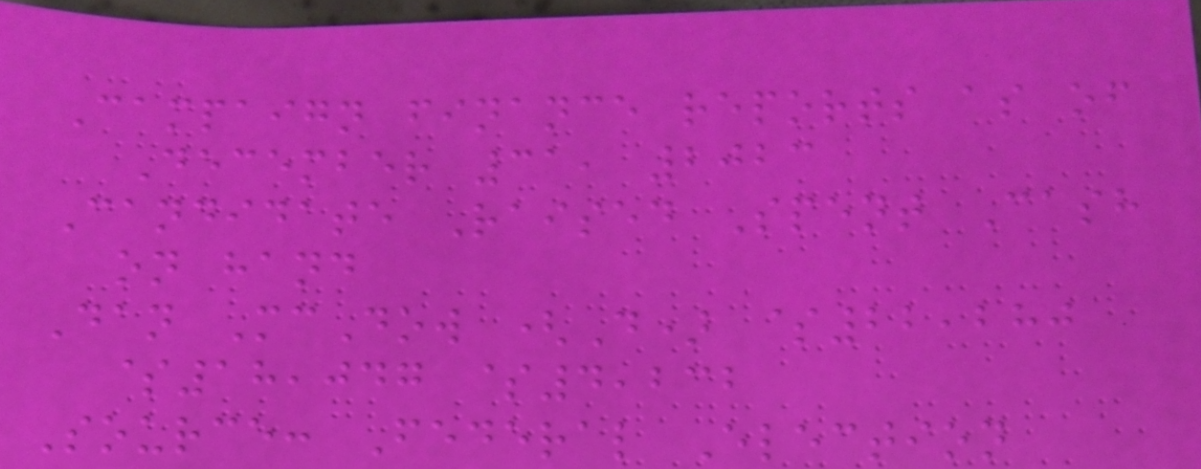Campaign finance reports as of
December 31, 2023
Candidate Raised Spent Cash
on hand
Dan McDow (D) $22,280
$18,047 $4,232
Source: Federal Election
